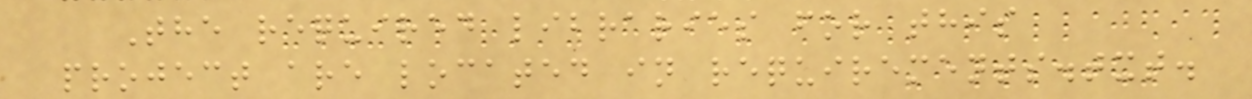The required libraries for this
project are located in requirements.txt.
